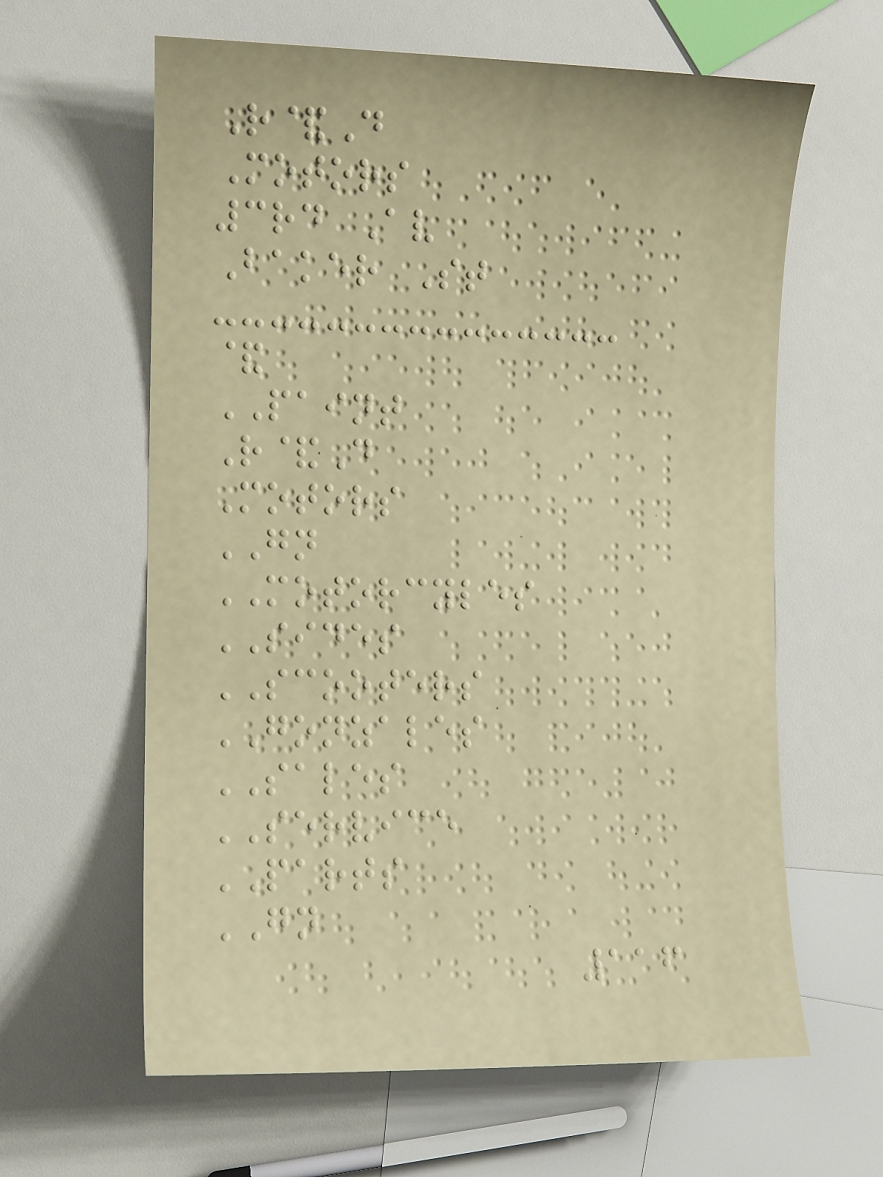R&D
Motors
3rd Av
Baker St
&
PAINT
R&D
Motors
GN
MOTORCYLES
SIDES
SCOOTERS
GONZALES
SALES
SERVICE
PARTS
GN
116
